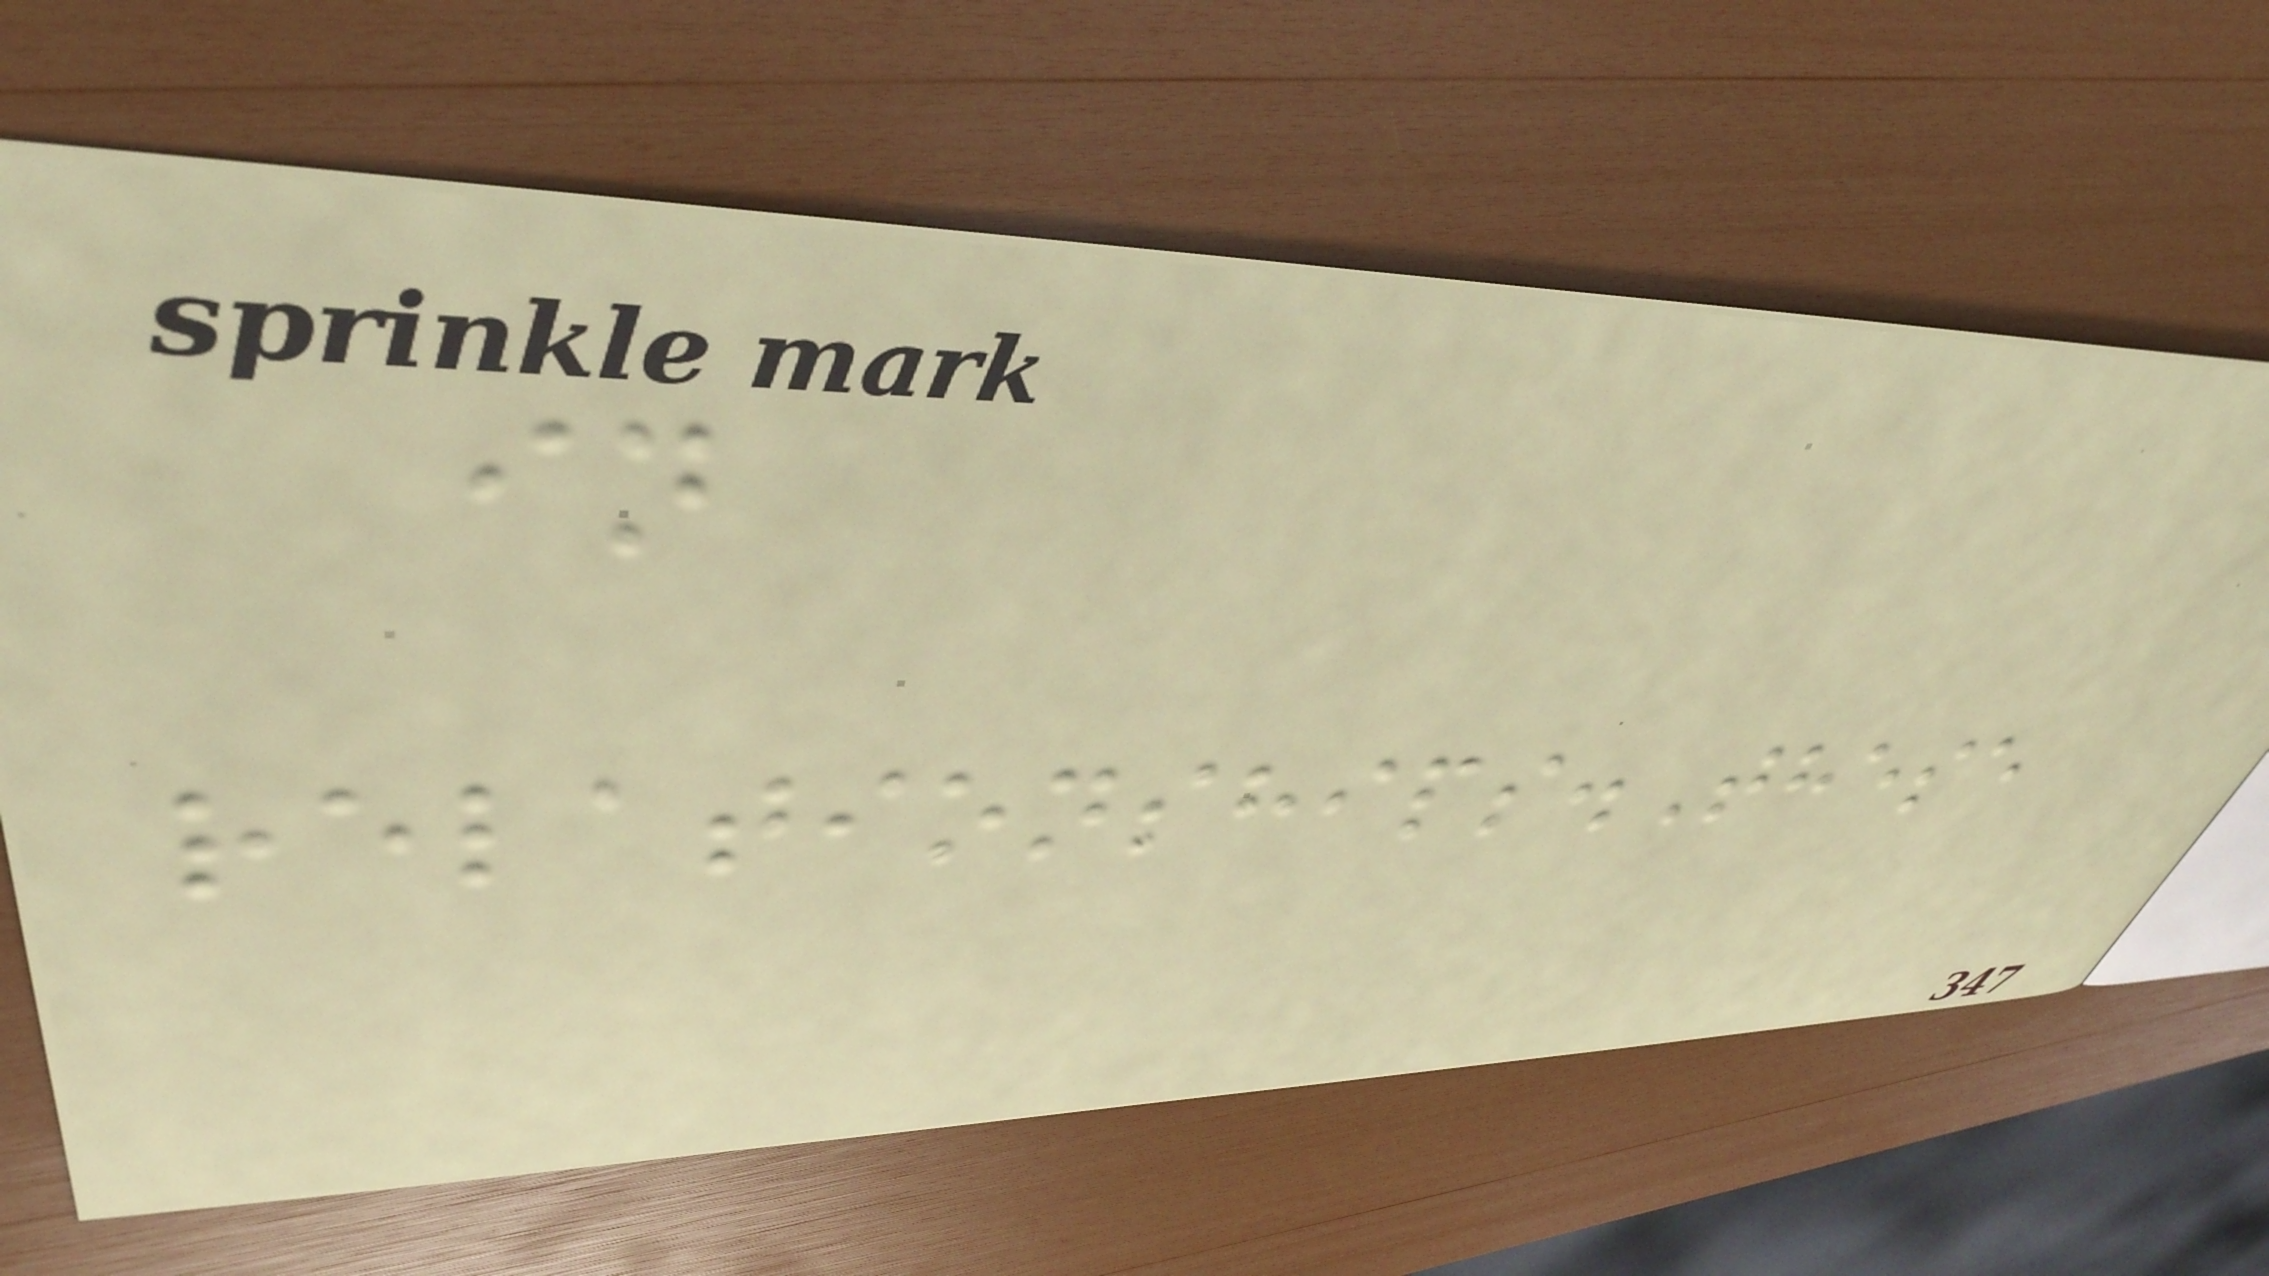in
relationships.These
